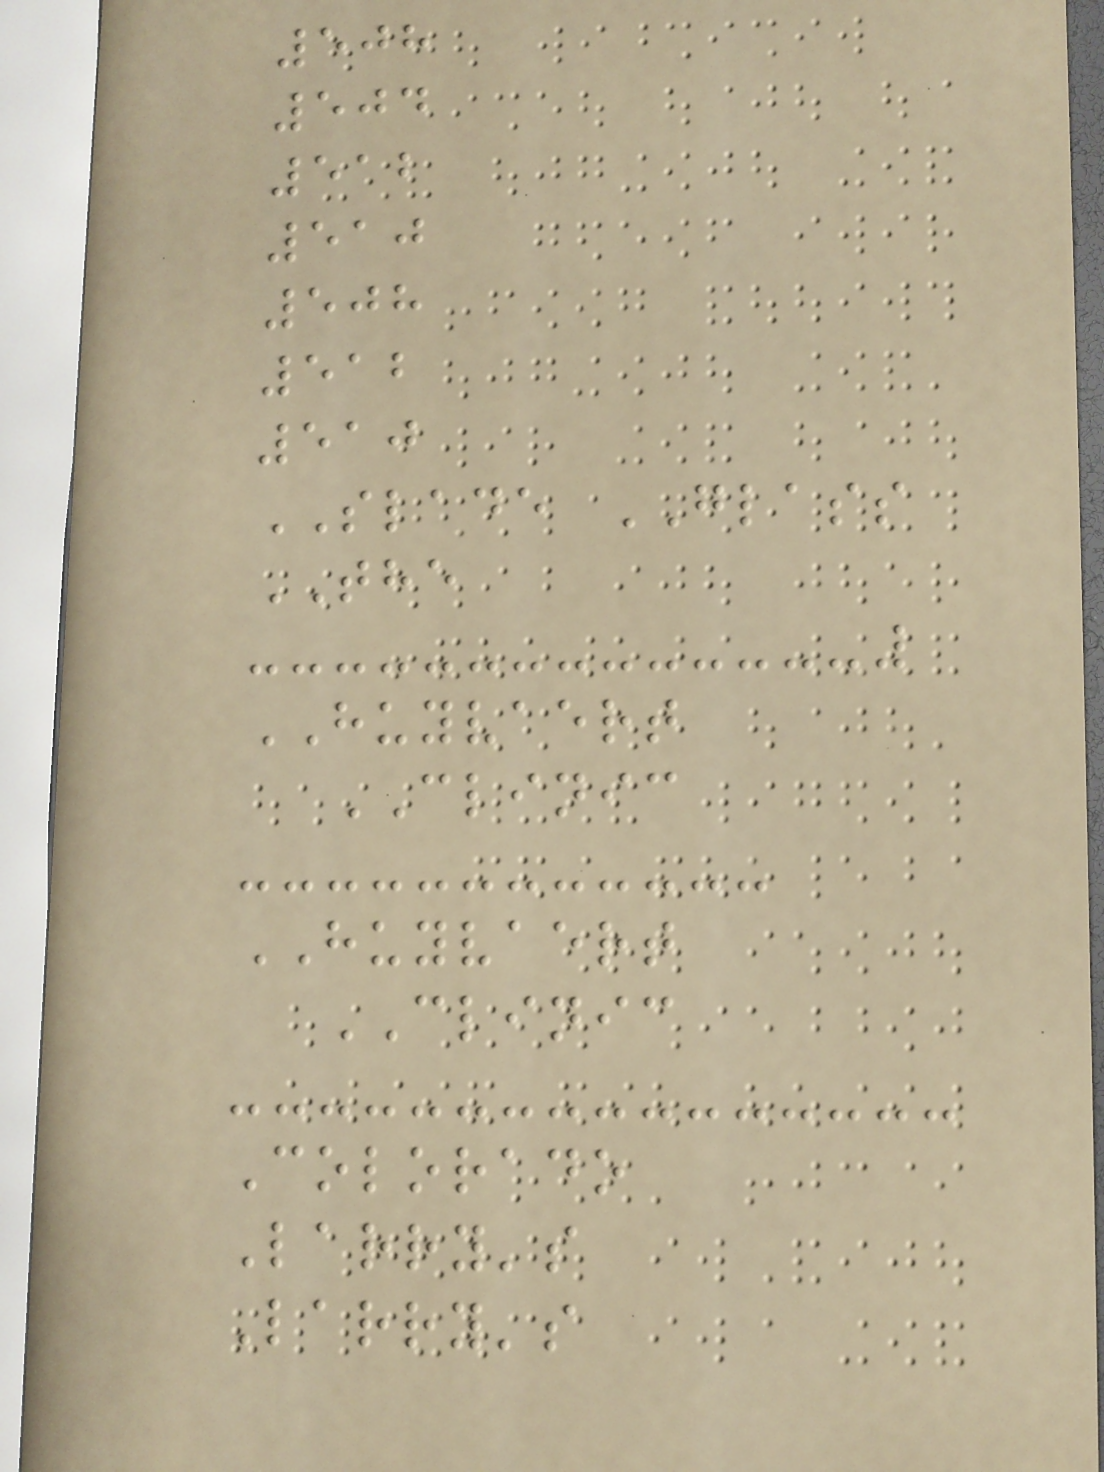508
504
512
510
508
512
510
SLADE GLASS
THE
HUYVAERT
CLINIC
HUYVAERT
CLINIC
Colorado
Larry's
Larry's
